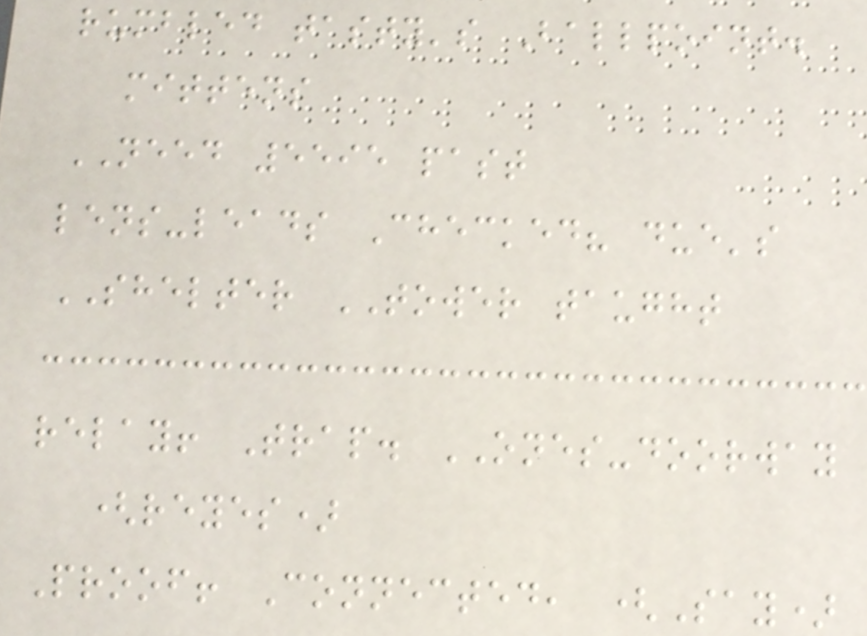rumbled tasty's Ballpoint.
mittens
NEED 5595 past
lens-leads Checked? due's
SHELTER TOWER taught
relay! Trap. ONES-doorway
(reyes)
Proof! Connected, (Say)
